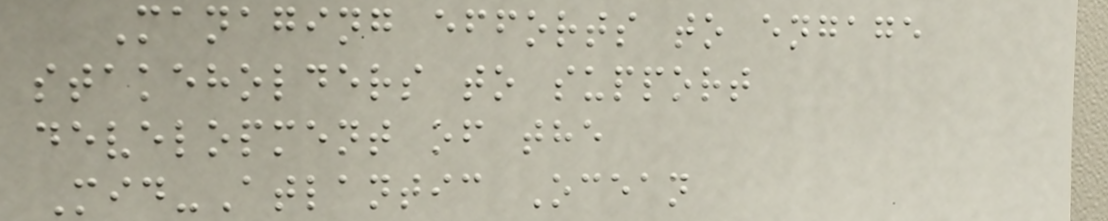Managing efforts to engage
stakeholders to support
development of the
Mid-Atlantic Ocean
